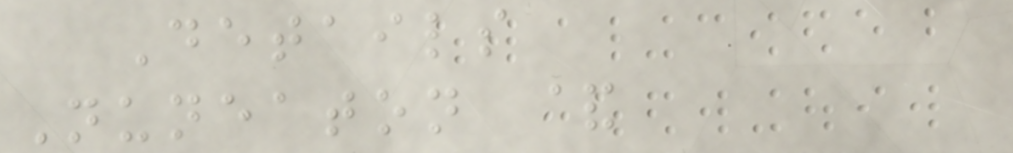Details
Nuneaton &
